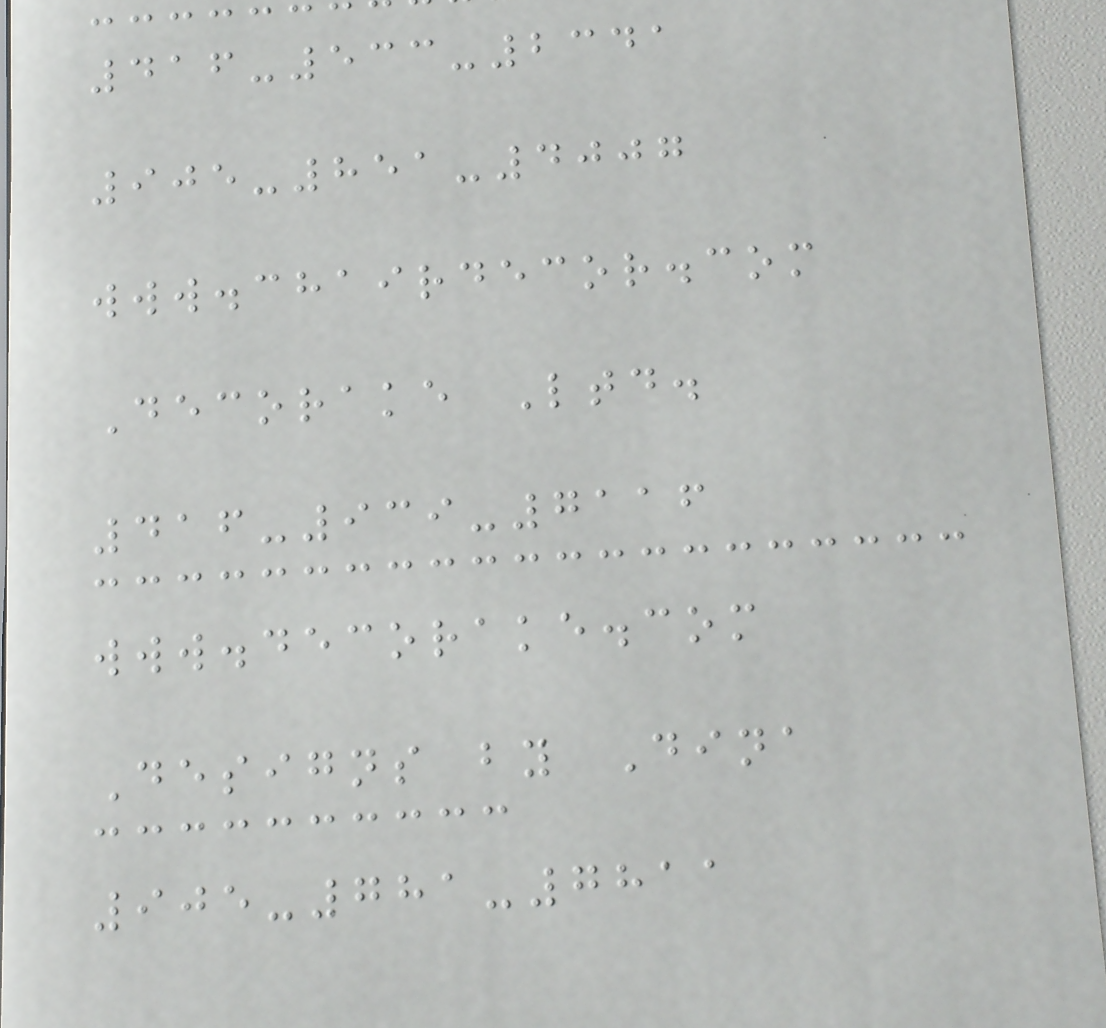416-533-2341
905-851-4007
www.chairdecor.com
Decorake Ltd.
416-939-7116
www.decorake.com
Designs by Dina
905-781-7811
